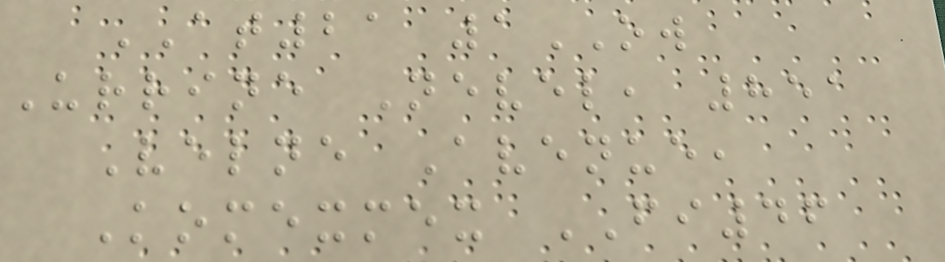AT21 1OW
Urrine Nevel, 851
Velne Avenue,
Komexmex FI46
